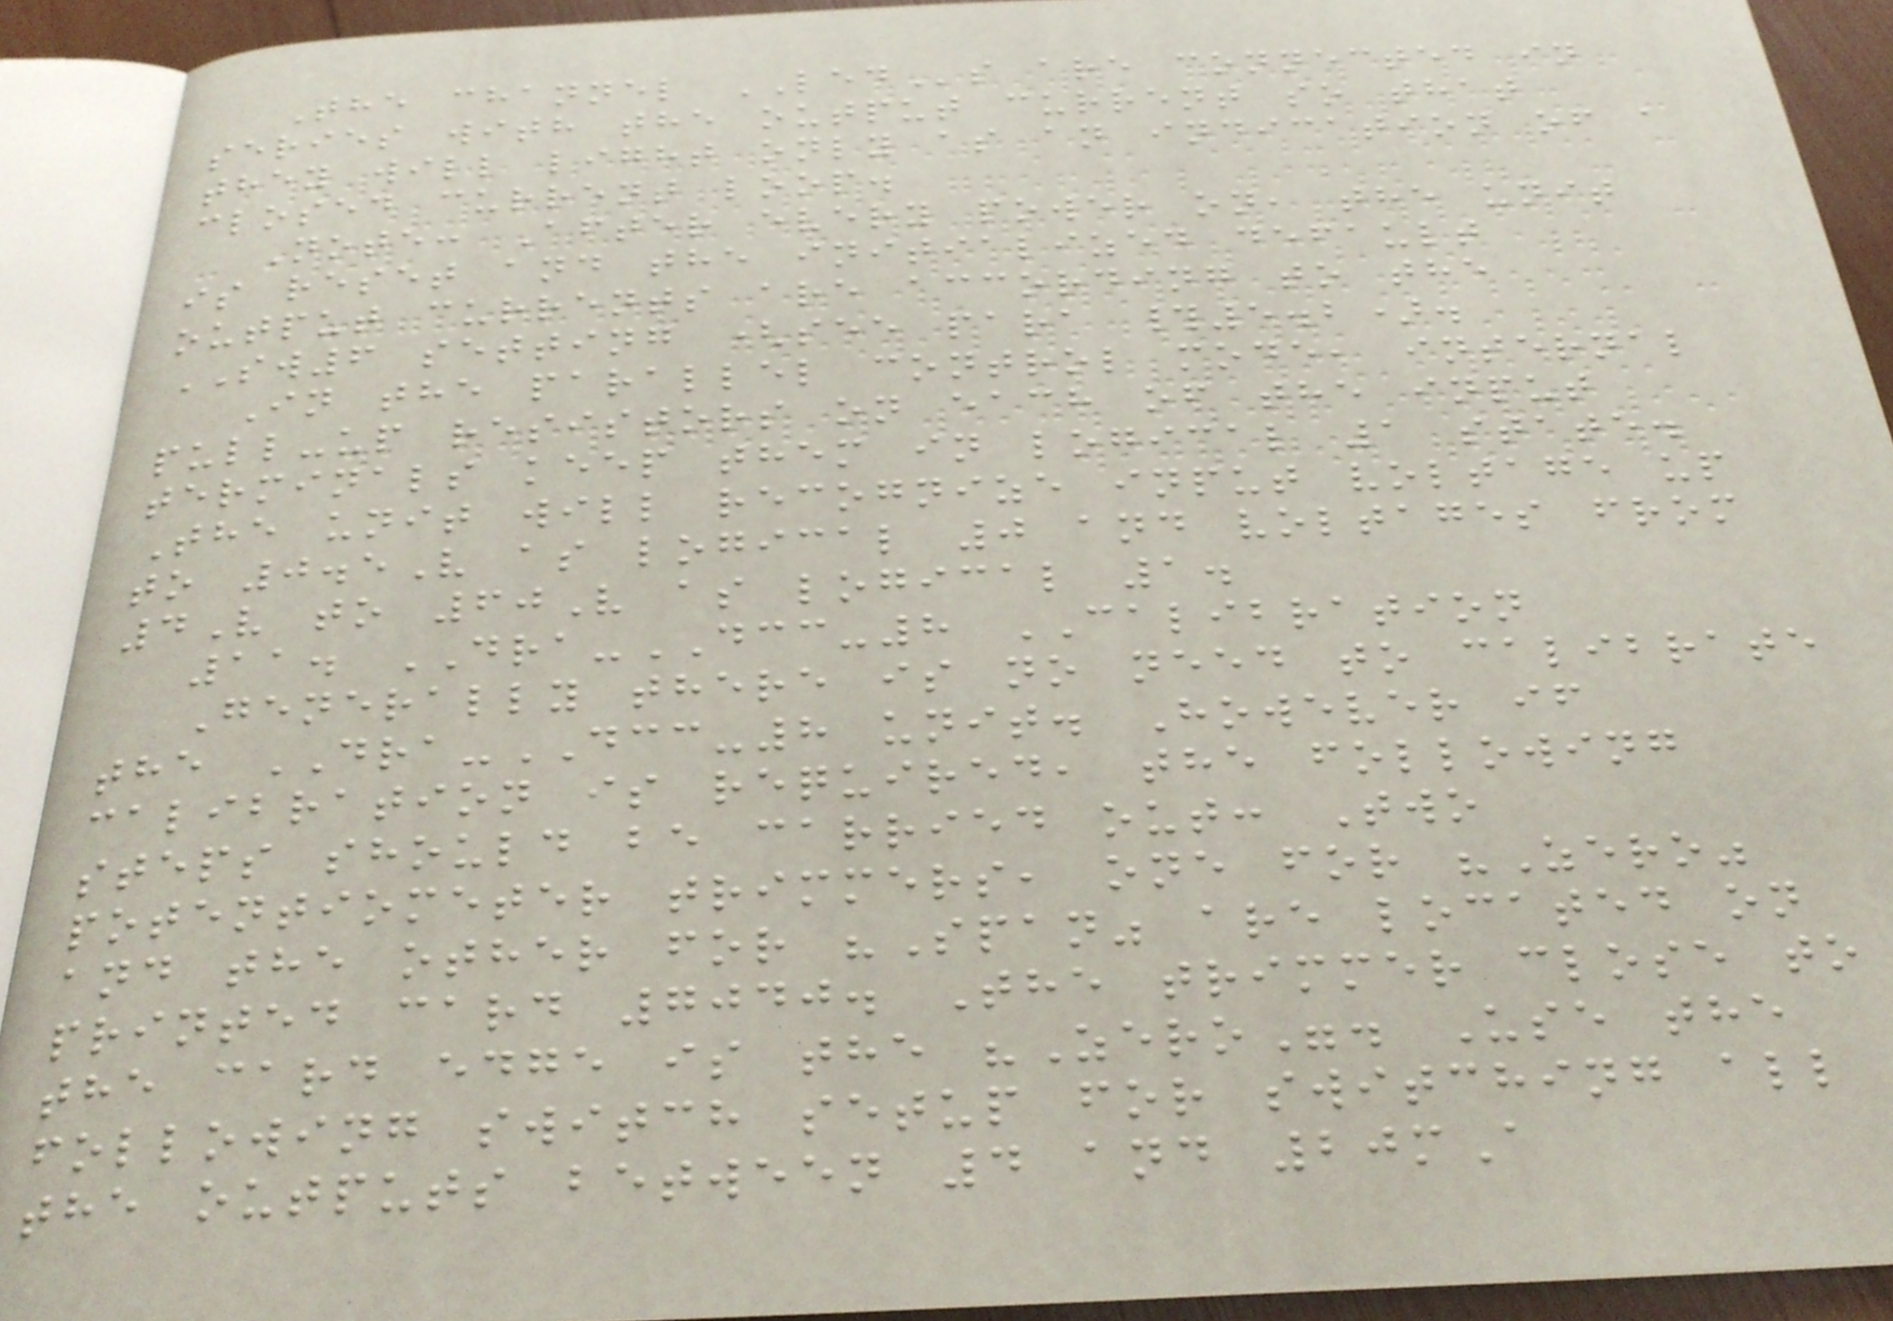The channel LEDs are connected in
series with the output current so that
they will light only as an indication of a
closed current loop.
Note: After every power on, the unit
is reset and the initialized default
output currents are according to the
SW6 setting (see para #5.2).
In the parallel control mode, internal
pull-up resistors on each of the input
terminals keep them in logical 1 state.
The unit will recognize input voltage up
to 0.5V as logical 0 and voltages from
4V to 60V as logical 1.
11. DRA-DCC-8 CALIBRATION
Generally there is no need to calibrate
the DRA-DCC-8 unit. However if
calibration is required, the following
steps should be carried out: Two
potentiometer trimmers, one for "Zero"
and the other for "Span" are located on
printed card 7040. The trimmer close to
the card edge is the "Zero". Use the
following switch setup for switching all
the outputs between 4 and 20mA
